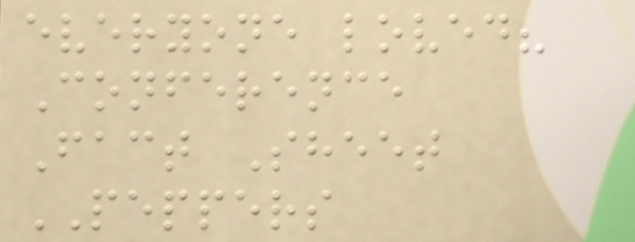everyone loved?
Conference
Fact Sheet
PEPPERS
